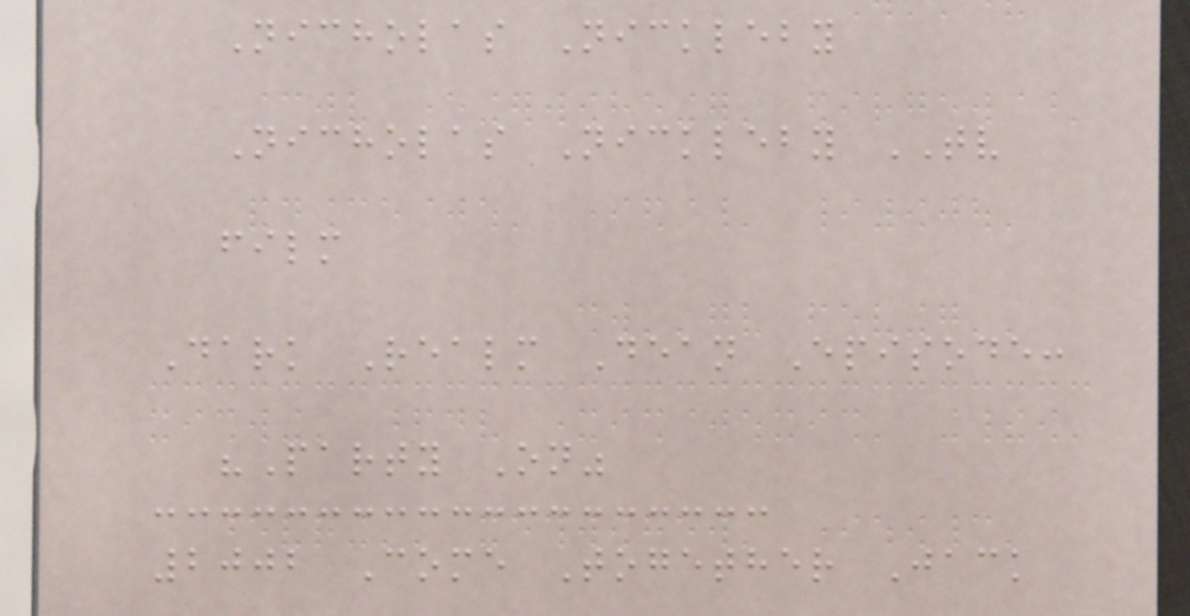Nicholas Nickleby
Nicholas Nickleby TV
film
Dark Realm Dean Episode:
"Party On"
2002 Come Together Jack
